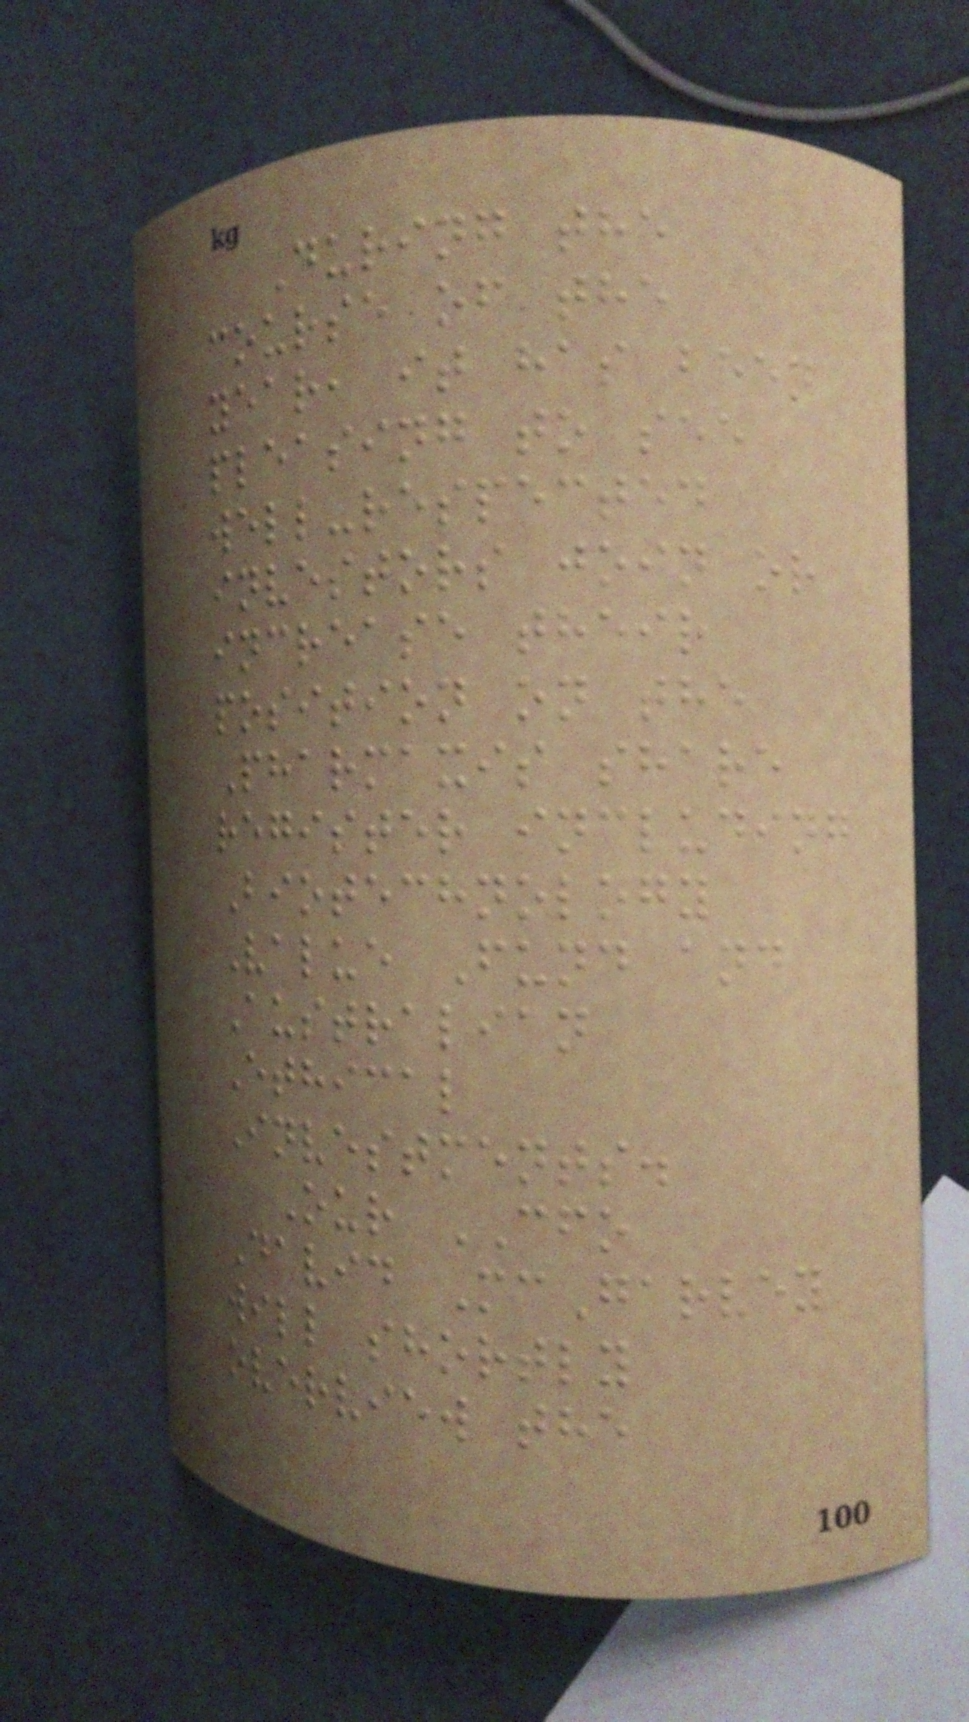During the
course of the
year, it has been
pleasing to see
well-respected
investors join or
increase their
position on the
Pharmaxis share
register including
Biotechnology
Value Fund and
Australian
Ethical
Investments.
Our CFO
David McGarvey
will shortly
overview the
